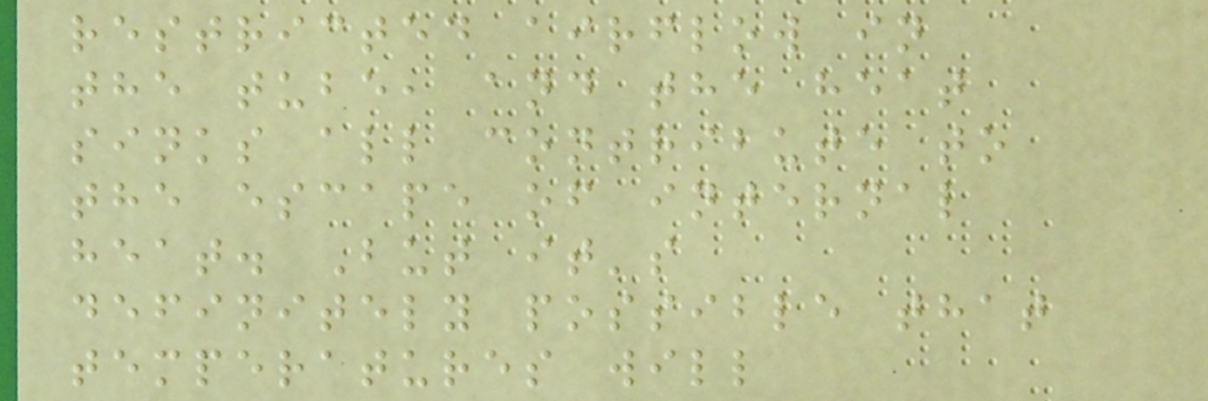restricted airflow in
the tube, and the heat
sinks all contribute to
the escape of internal
heat. But it's
definitely possible that
temperatures will
